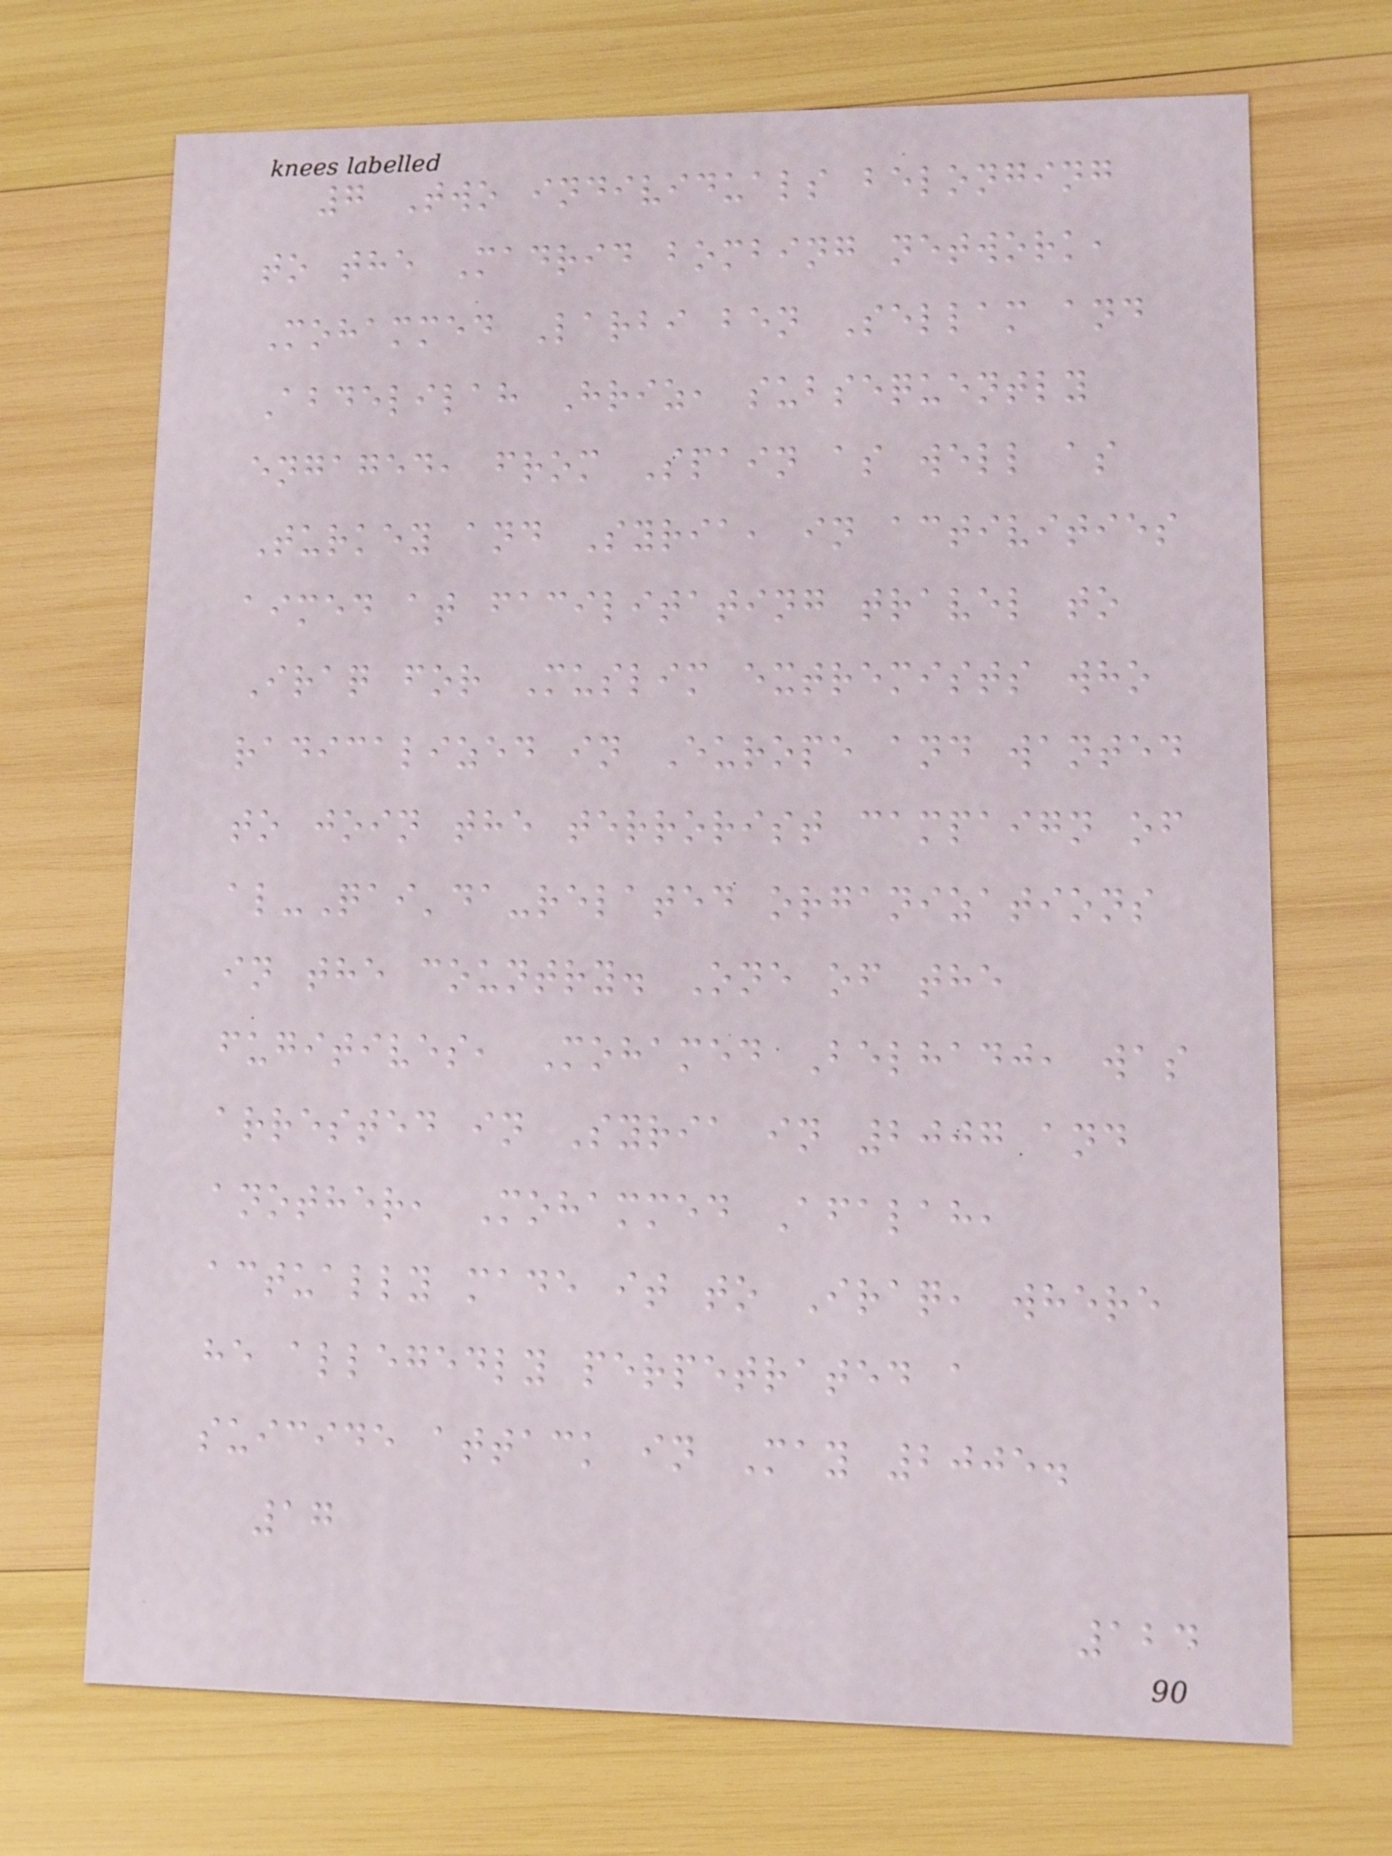7 Two individuals belonging
to the Madrid bombing network,
Mohammed Larbi ben Sellam and
Abdelilah Hriz, subsequently
engaged, from Spain as well as
Turkey and Syria, in activities
aimed at facilitating travel to
Iraq for Muslim extremists who
radicalized in Europe and wanted
to join the terrorist campaign of
al-Qai'da-related organizations
in the country. One of the
fugitives, Mohamed Belhadj, was
arrested in Syria in 2007 and
another, Mohammed Afalah,
actually made it to Iraq, where
he allegedly perpetrated a
suicide attack in May 2005.
17
124
